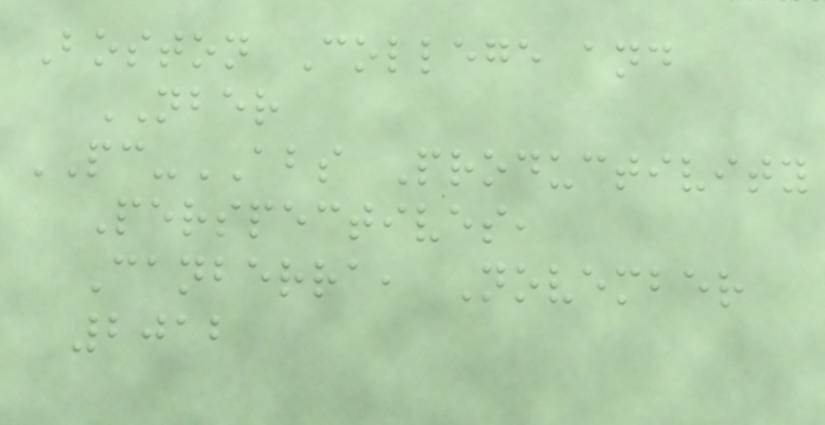Boston College and
NBER
PC-ABS Productivity
Perspectives,
Canberra, November
2012
